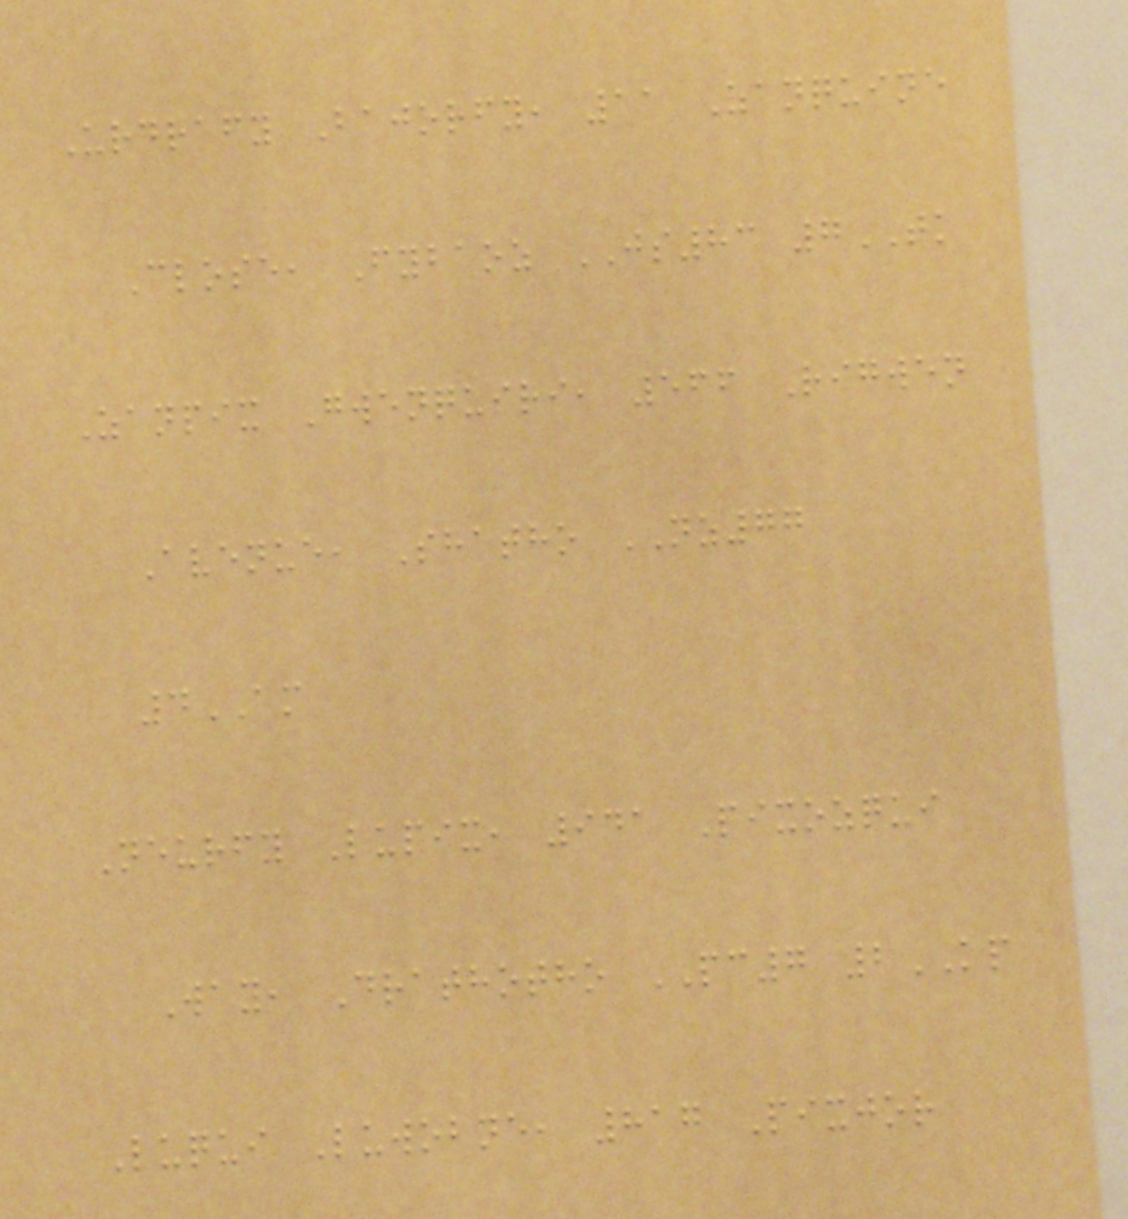Urdrafy Bajorfy, 11 Zanquine
Close, Fybaoz JS83 7TK
Zanpix Gwenquiri, 566 Rigwen
Avenue, Shatho NZ77
4AM
Neurfy Lupix, 941 Pixozqui
Way, Drathotho PC7 2KP
Luqui Luwobne, 817 Pixjor
